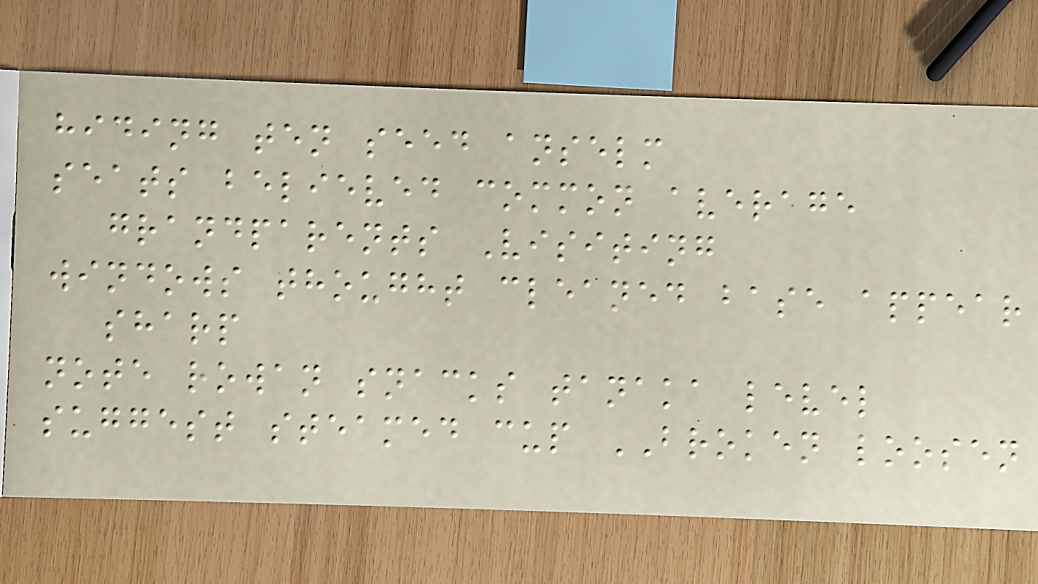hiding ten seed anselm
seats believed common average
grandparents Visiting
windows thought cleaned base appear
sharp
note rowan snacks tanaka level
suggest steamed cup BROKEN loosen
